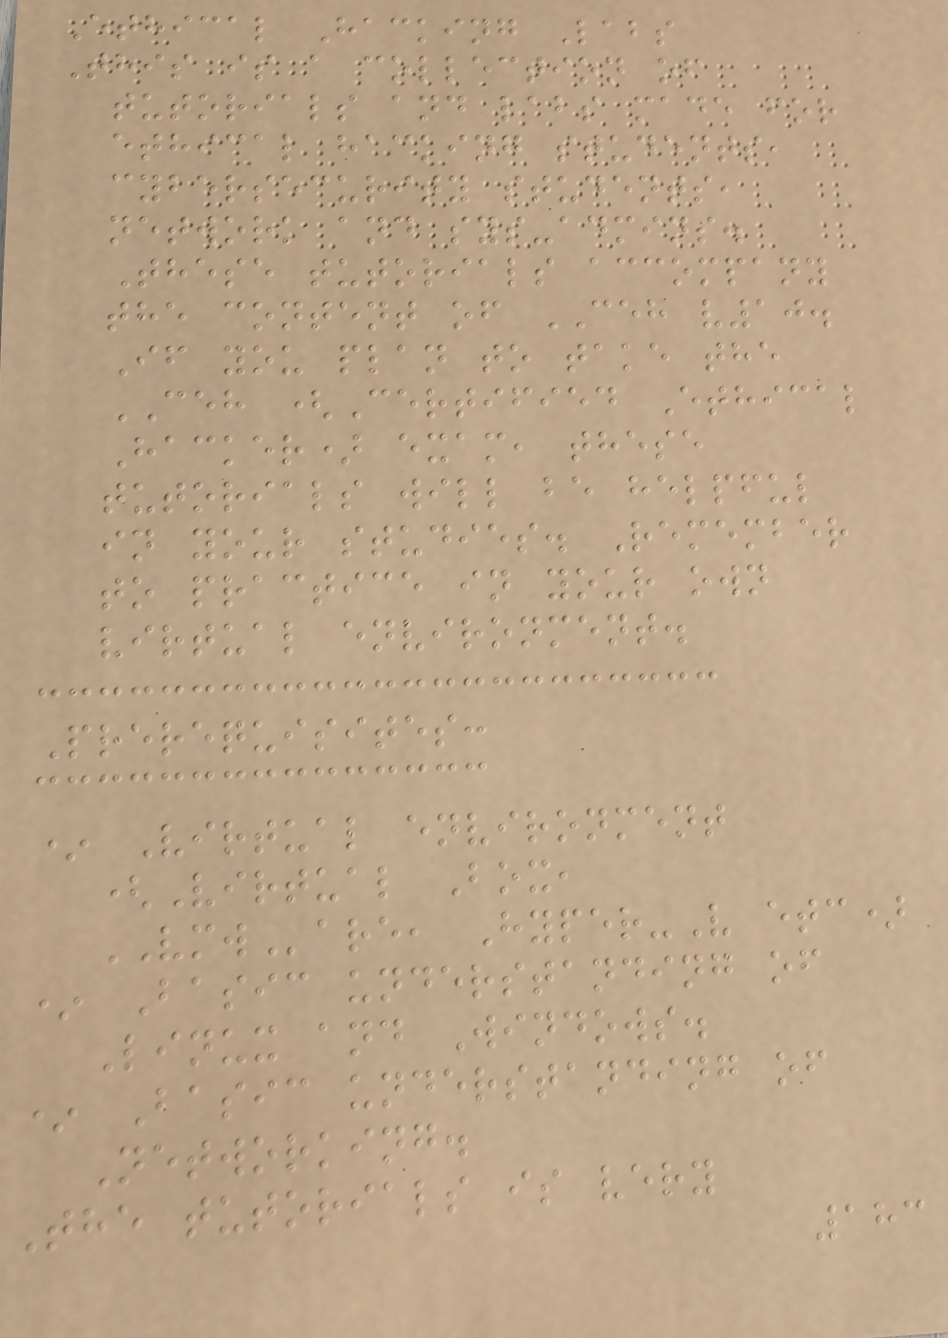Ethical Hacking Labs
This is a collection of
tutorials and labs made for
ethical hacking students,
cybersecurity students,
network and sys-admins.
These tutorials accompany
the content of CEH v10.
If you plan to take the
CEH (Certified Ethical
Hacker) exam, these
tutorials will be helpful
in your studies. Remember
to practice in your own
virtual environment.
Prerequisites:
* Virtual environment
(Virtual Box,
VMWare, Hyper-V etc)
* Basic understanding of
Linux and Windows.
* Basic understanding of
Networking.
The tutorials is very
183
